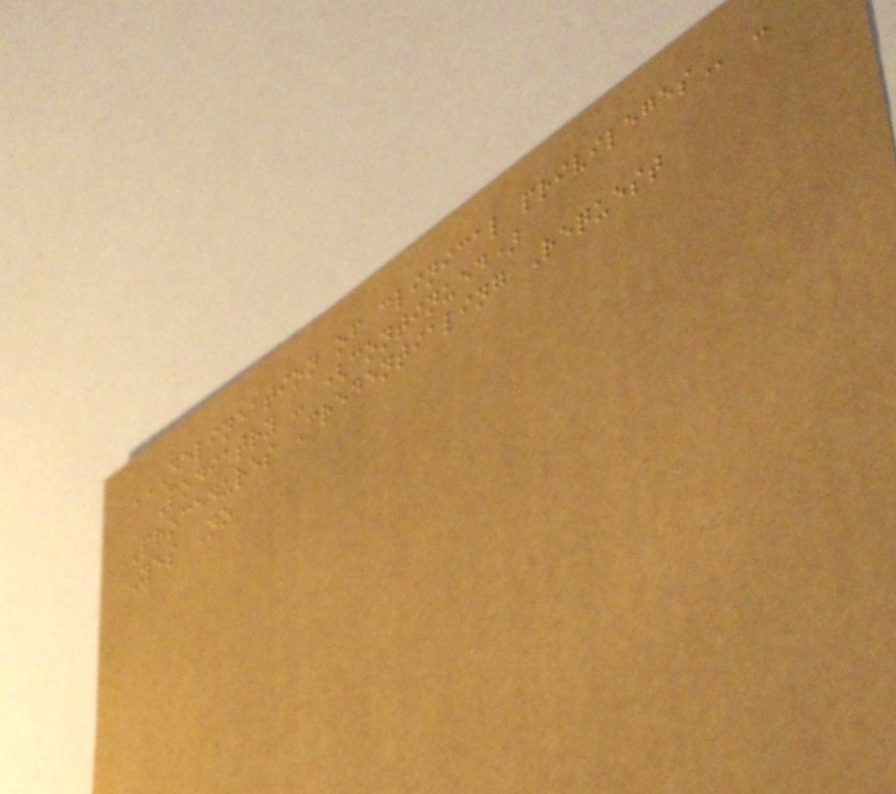DELINEATION OF CLINICAL PRIVILEGES -
Podiatry - (continued)
Procedures Credentialing Request
Yes No
